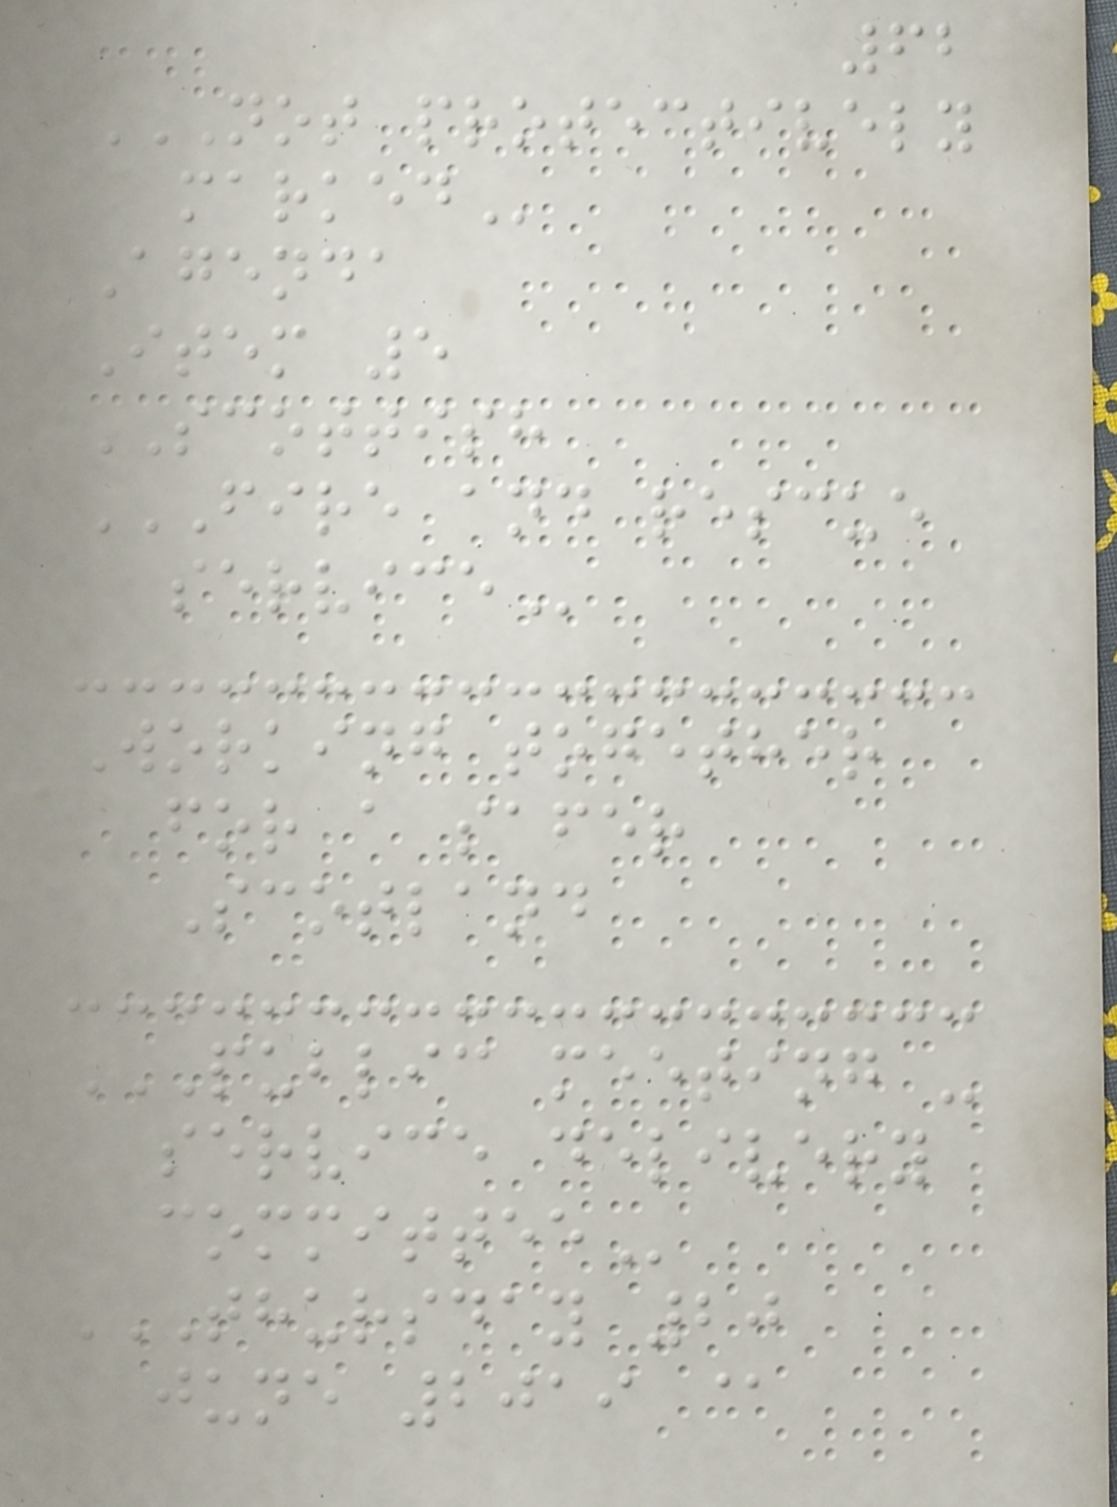62
NOT PROTECTIVELY
MARKED
Agenda
Item 5
SCOTTISH
FIRE AND RESCUE
SERVICE
Working together
for a safer
Scotland
PUBLIC MEETING -
SERVICE DELIVERY
COMMITTEE
THURSDAY 20
JUNE 2019 @
